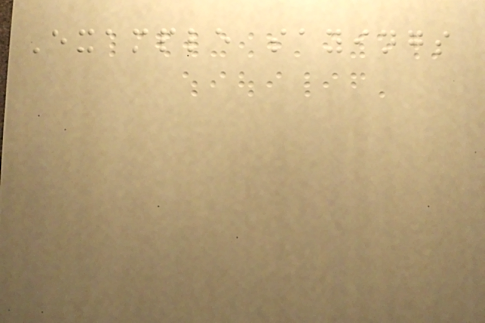Example sayings
